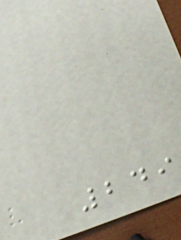249
